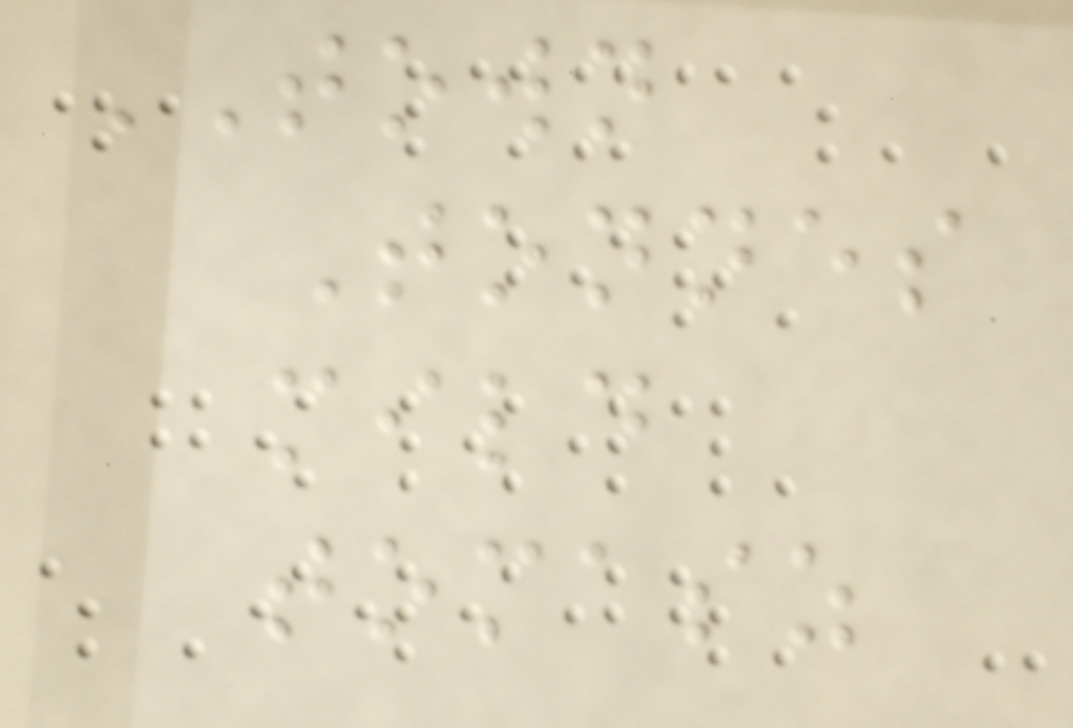TOWN
Tonnes
mild
tomasz
